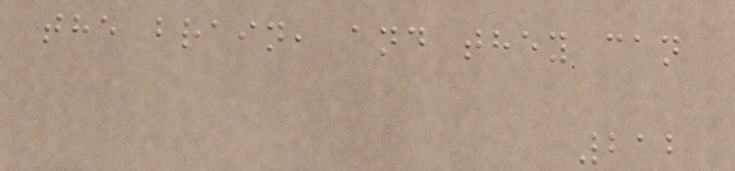the brain, and they can
212
